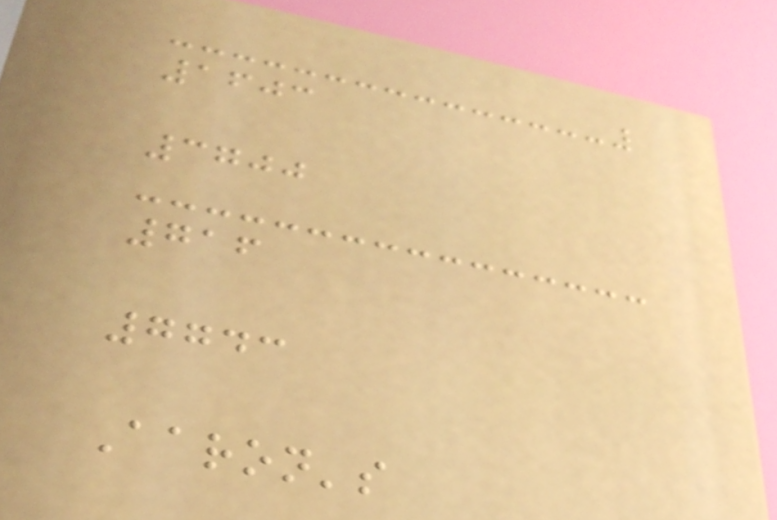1603
3700
716
7743
Aaron's
